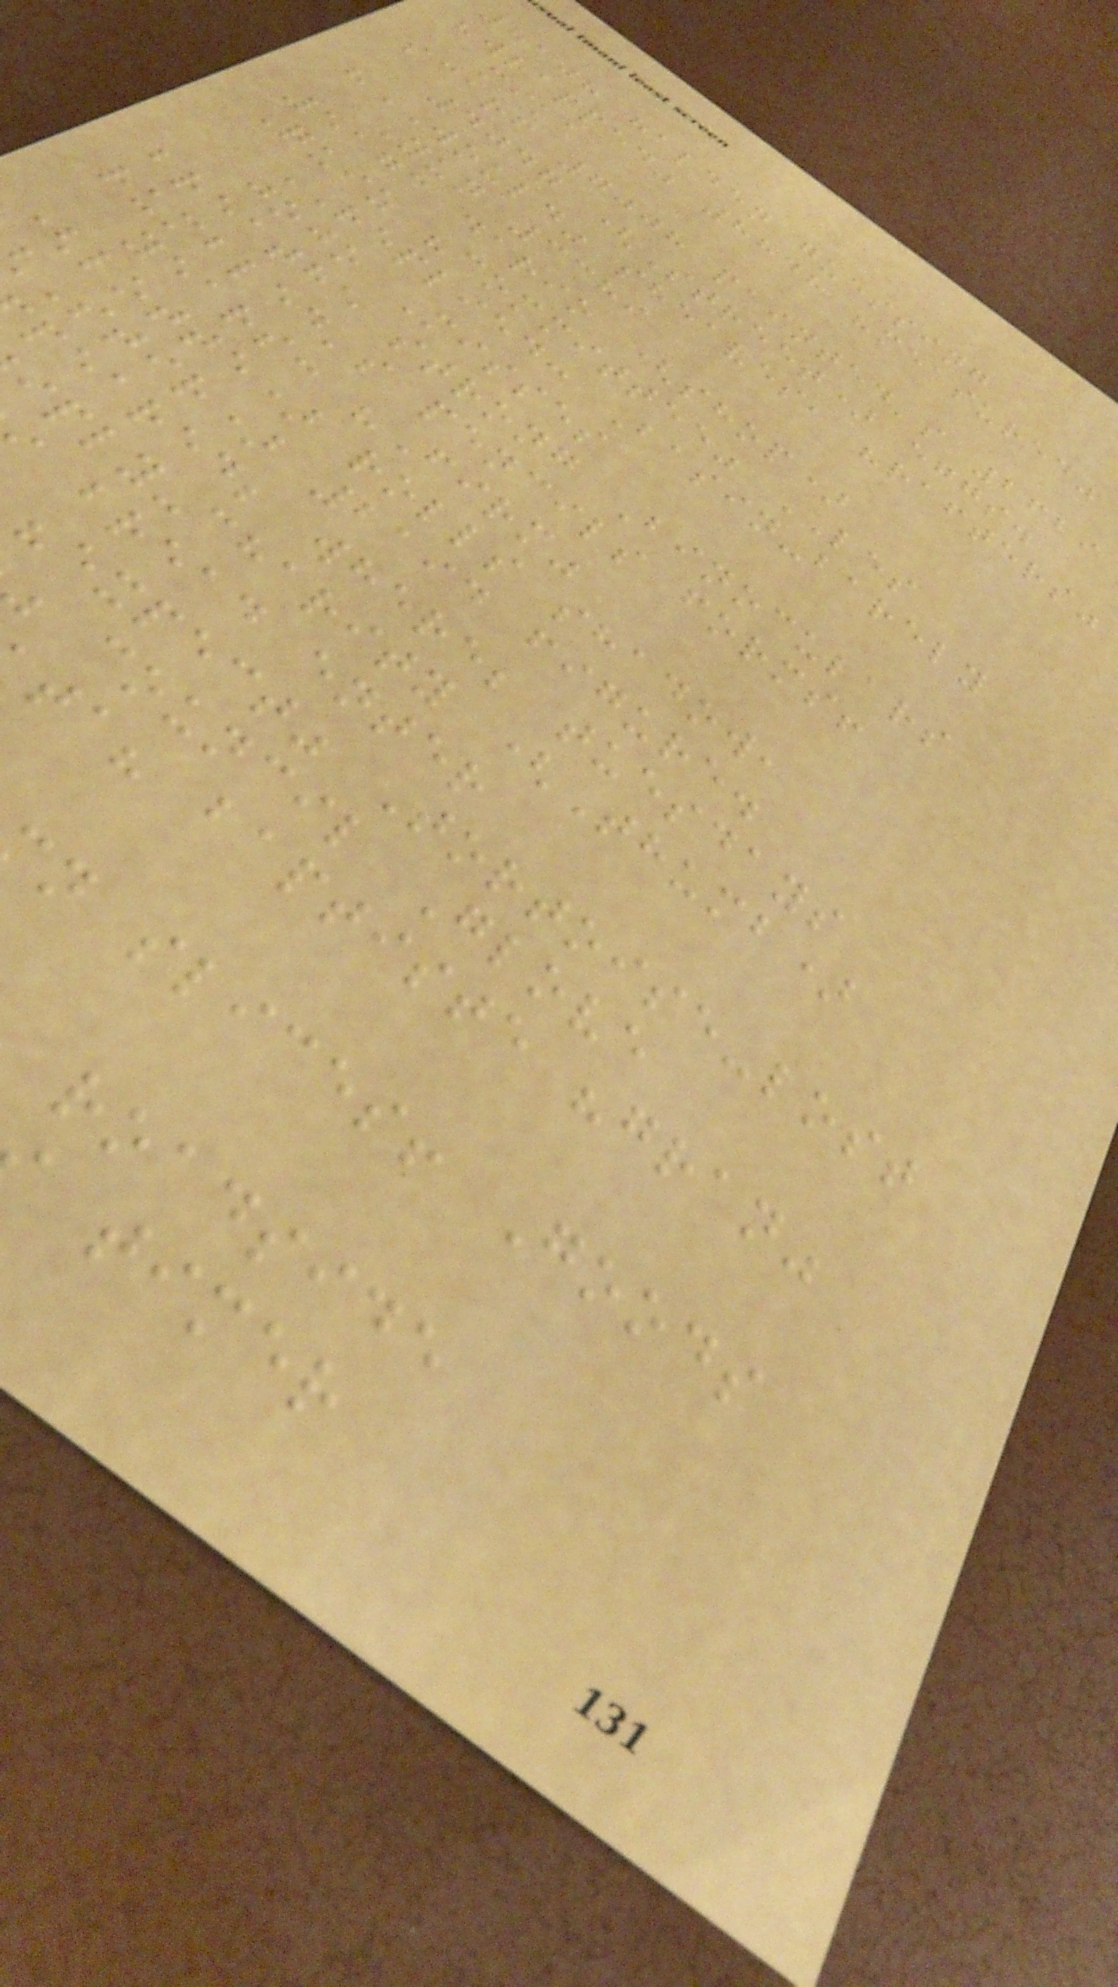8108 halden guessing
"wrapped" 8848 "measured"
mika
scarf 7008 painted's 2629
4047 (Street) eggs.
"WOULD" sheaves, "rafters"
Yun 3389
5173 dario (shop)
Quiz "committee" LES
REPLIED: Basin-barely
jojo Misses
breathe strong Binoculars
rumbled's pencils forms!
years: "Firm"
(lotte) rolls shadow,
Stir) 2194 figure.
peared; where; tuesdays
iply-charity (Thumb)
bread enter
"expect" Tortoise-lost
council Glove
ta? baptiste "gran"
n slices! Goods
roadside
